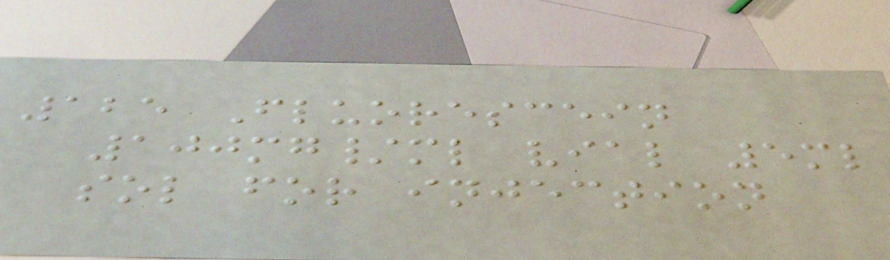125 Fluorescein
100mg/ml vial 5ml
sol for injection
